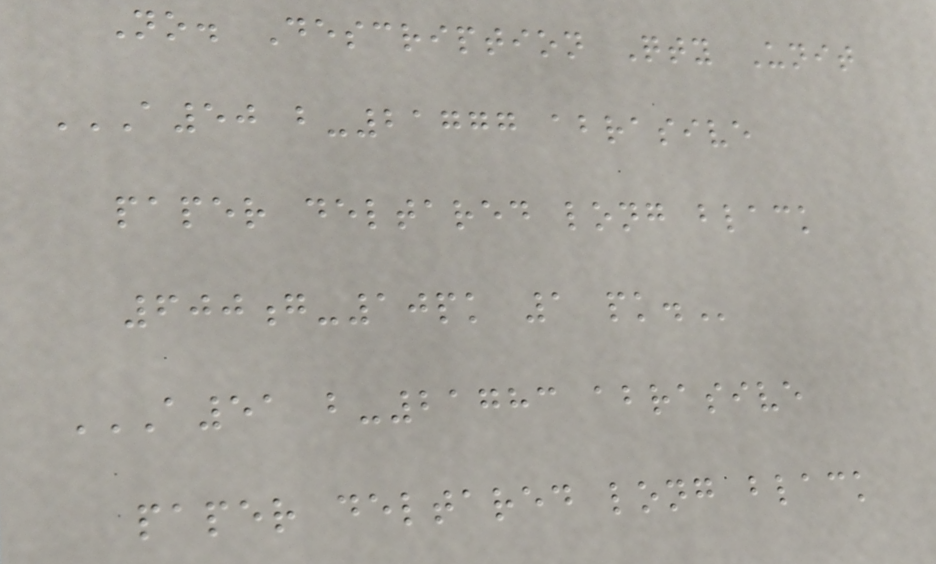No. Description Qty Unit
A50 B-21777 ABRASIVE
PAPER DELTARED LONG BLACK
600G-10PK 1 PK.
A51 B-21783 ABRASIVE
PAPER DELTARED LONG BLACK
